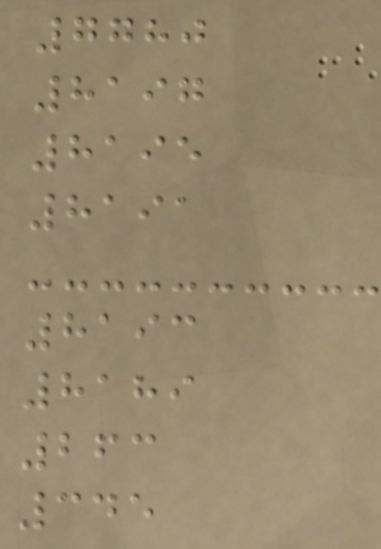7780
8197
8195
8191
8193
8189
263
345
